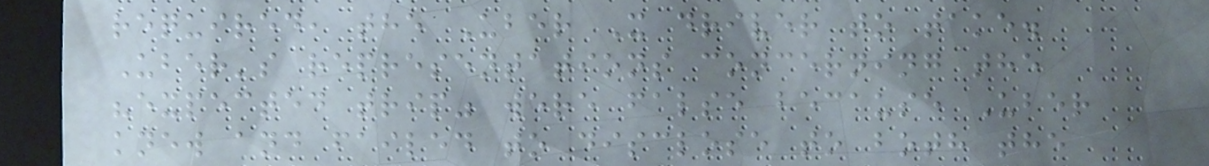required, the Uber X driver to take.
Uber's representations concerning the
"expected trip" were false because Uber
knew and failed to disclose to both the
